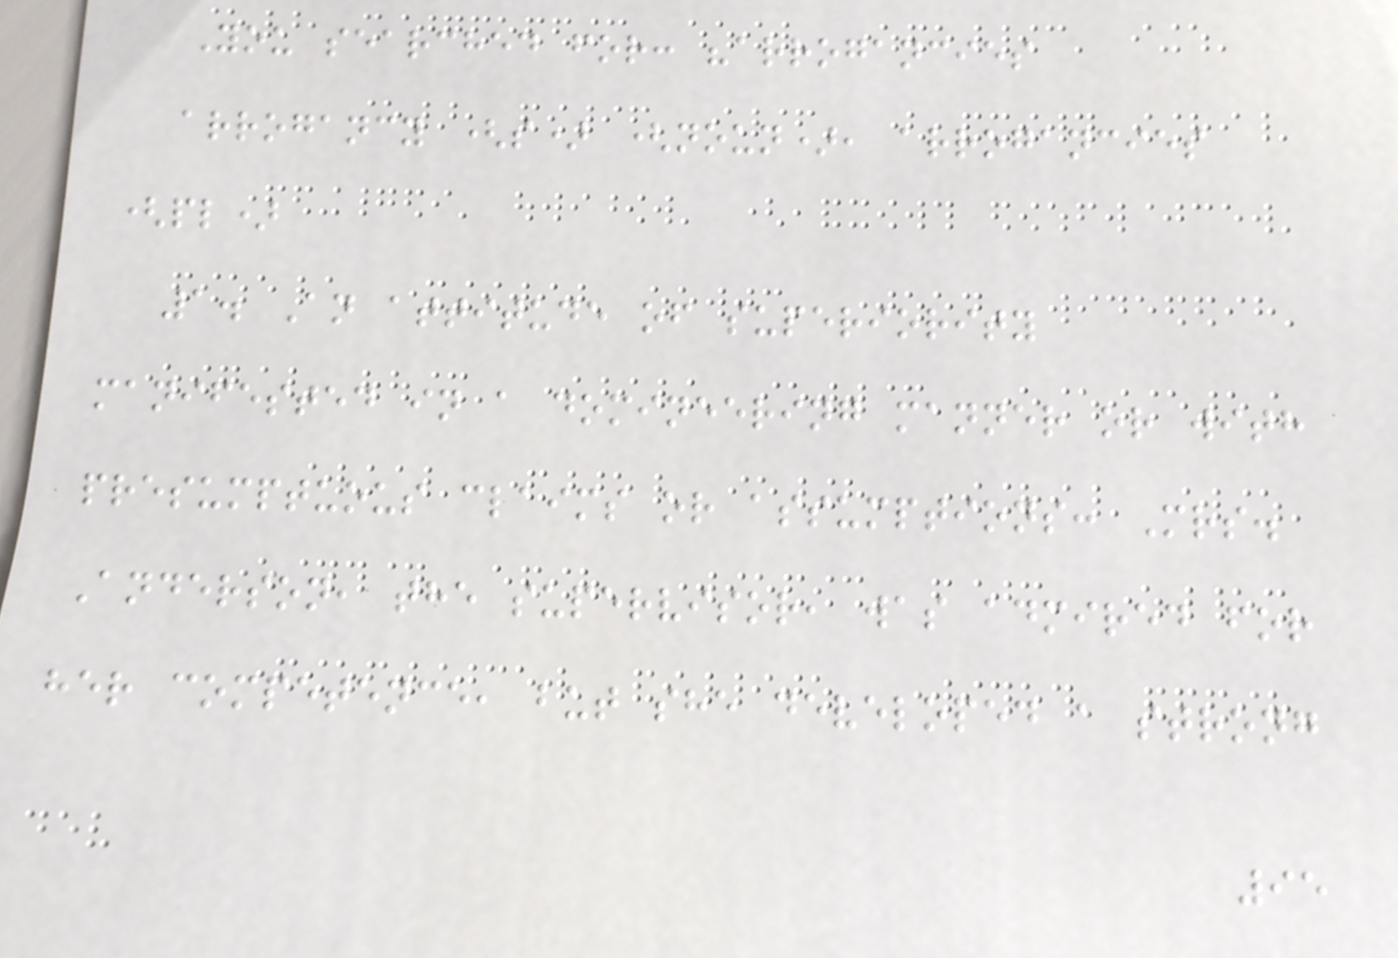You searched for: "arrogancies
arrogancy (s) (noun), arrogancies
(pl)
1. An attitude of superiority
manifested in a domineering manner or with
presumptuous claims or assumptions: Mrs.
Anderson, the supervisor, was admired for
her competence, but she developed a strong
95
